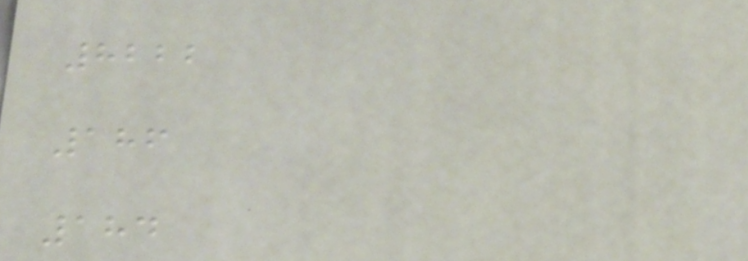8222
186
184
